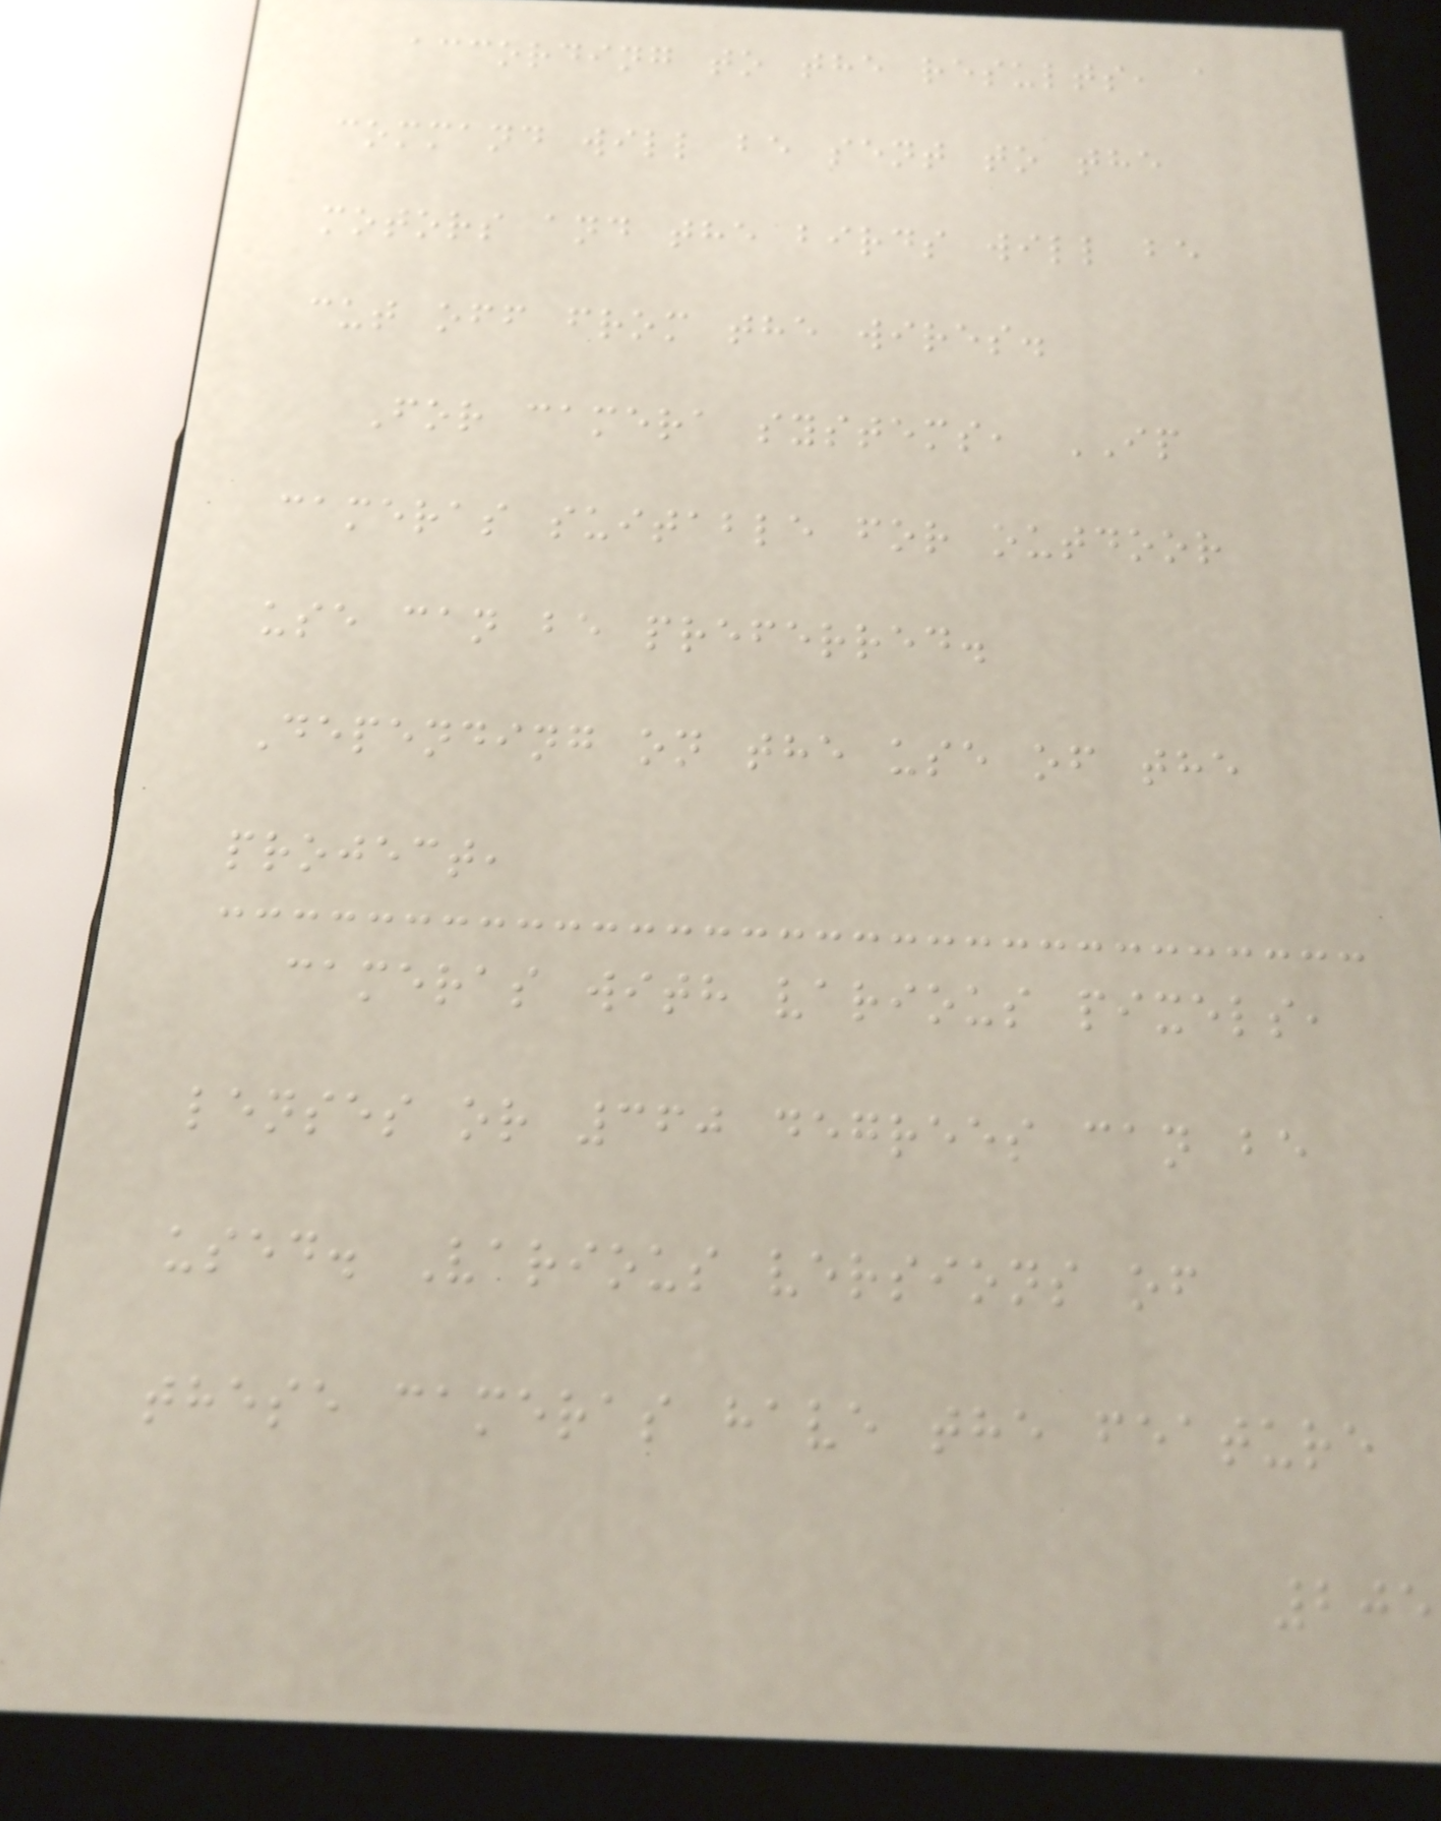according to the results, a
command will be sent to the
motors and the birds will be
cut off from the wires.
For camera systems, IP
cameras suitable for outdoor
use can be preferred.
Depending on the use of the
project,
cameras with various pixels,
lenses or 360 degrees can be
used. Various versions of
these cameras have the feature
205
